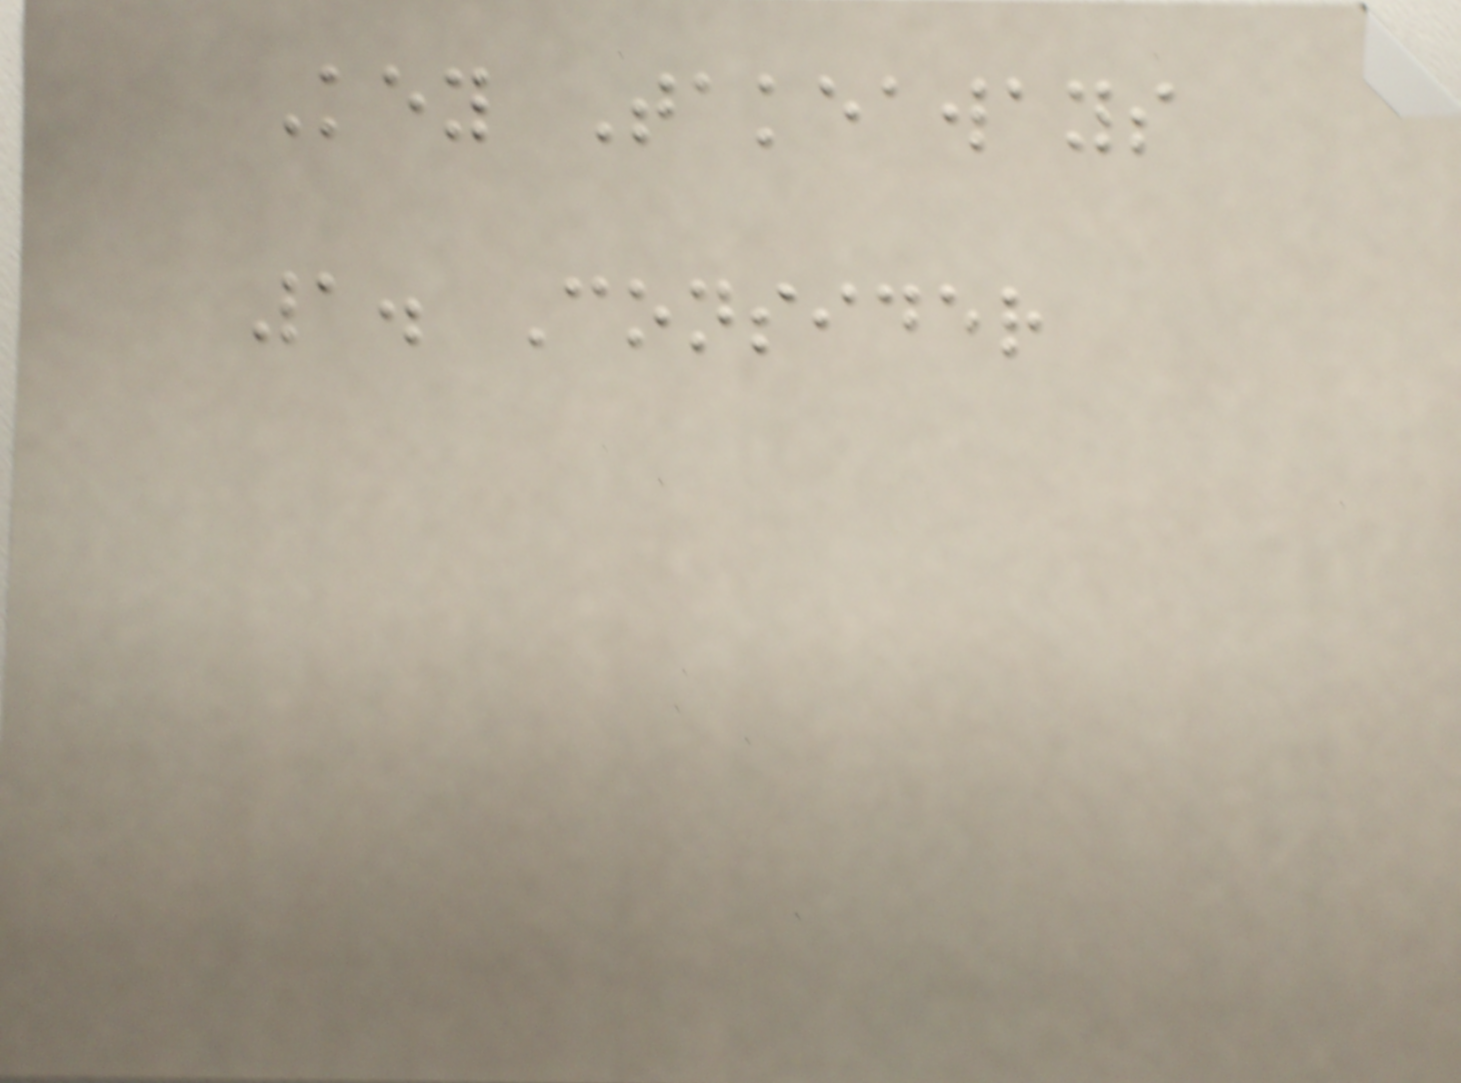Key Takeaways
1. Consider
